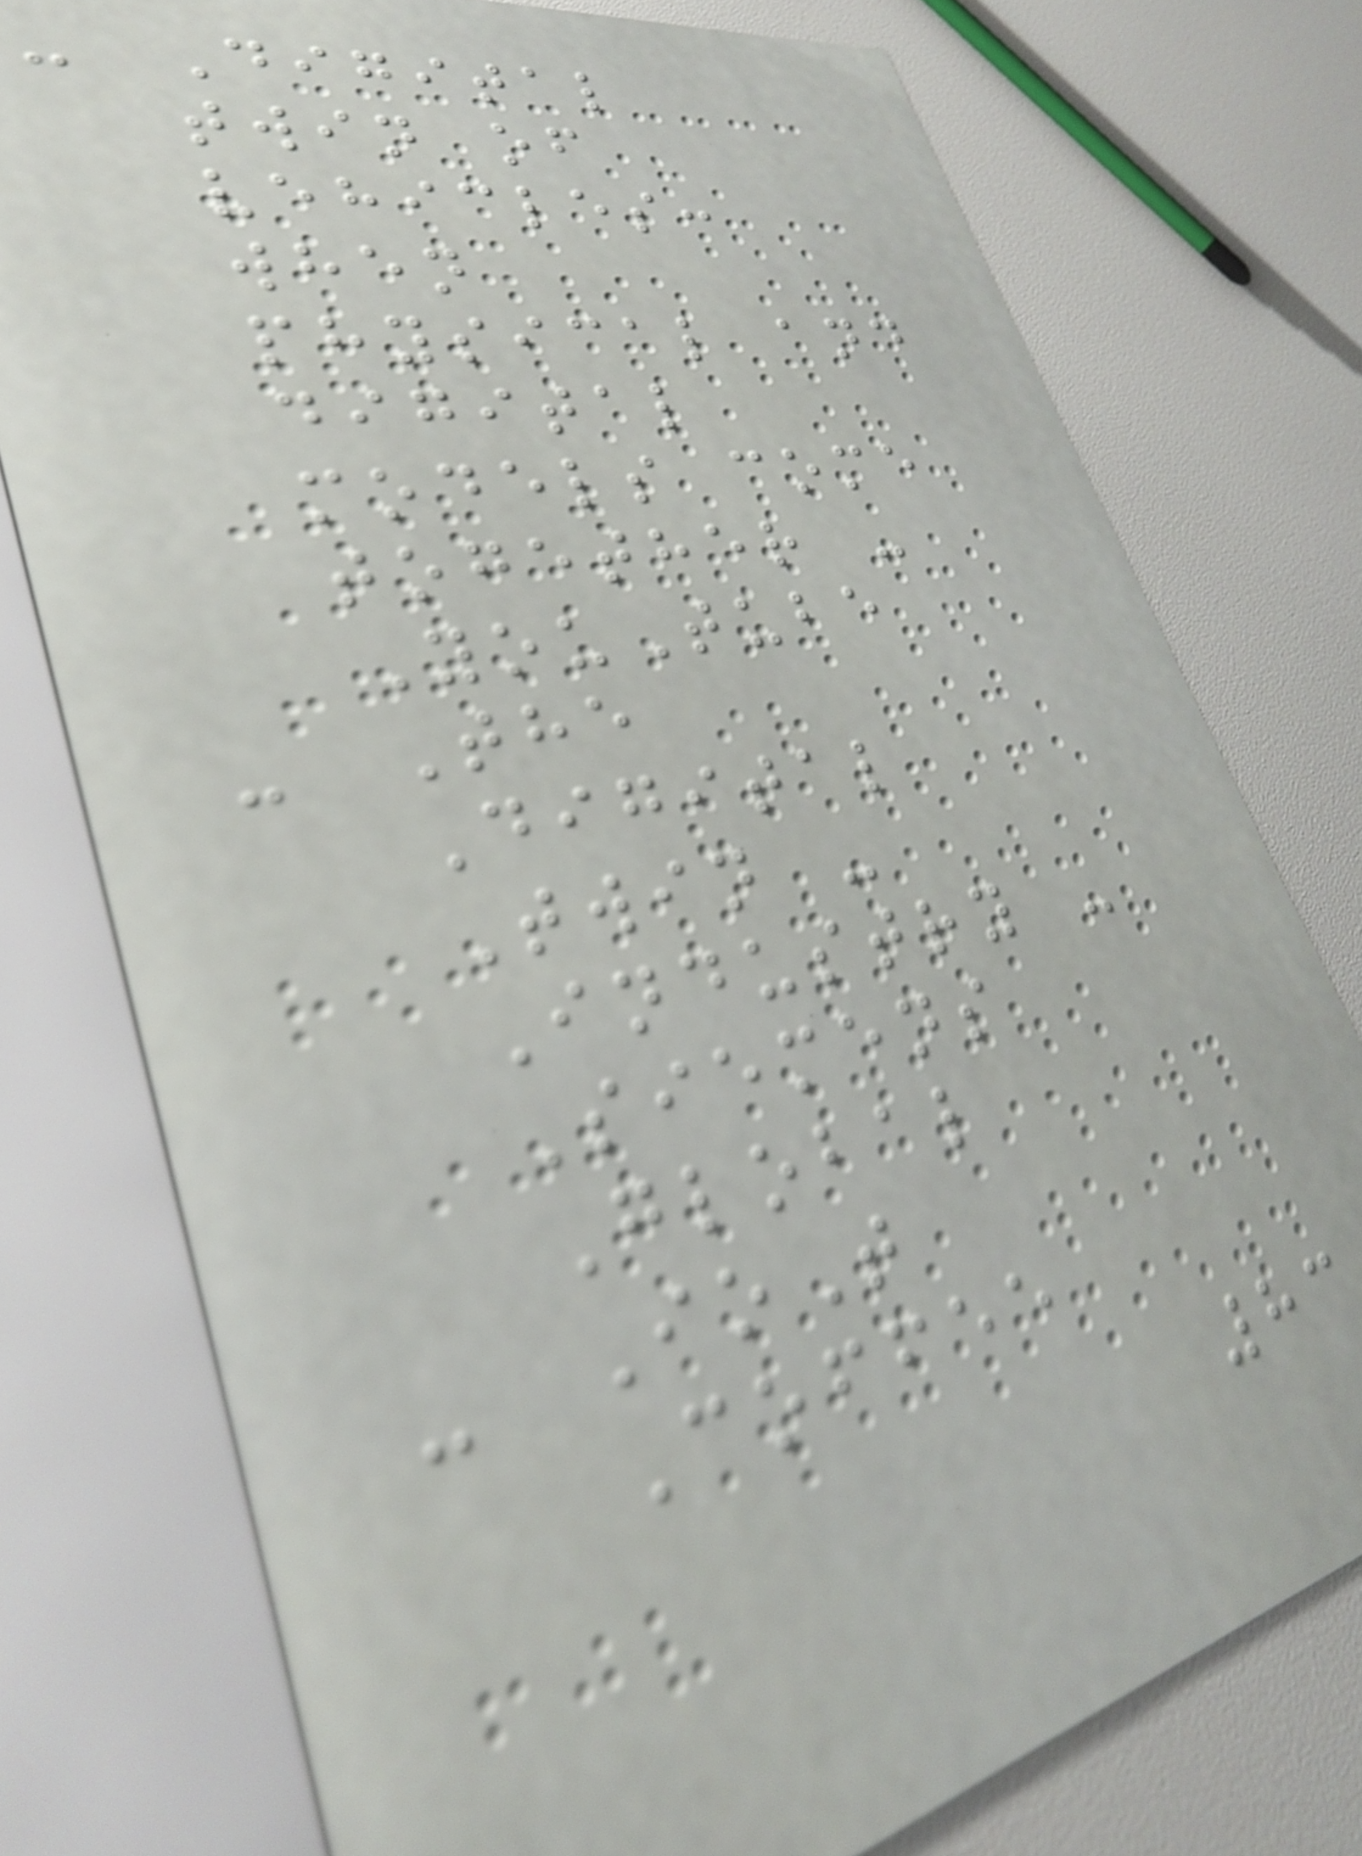- Digital
twin of
vehicles:
when
physical and
digital
models come
together -
YouTube
- The
Digital
Twin -
Industry -
Siemens
Global
- IoT
Coffee
83
